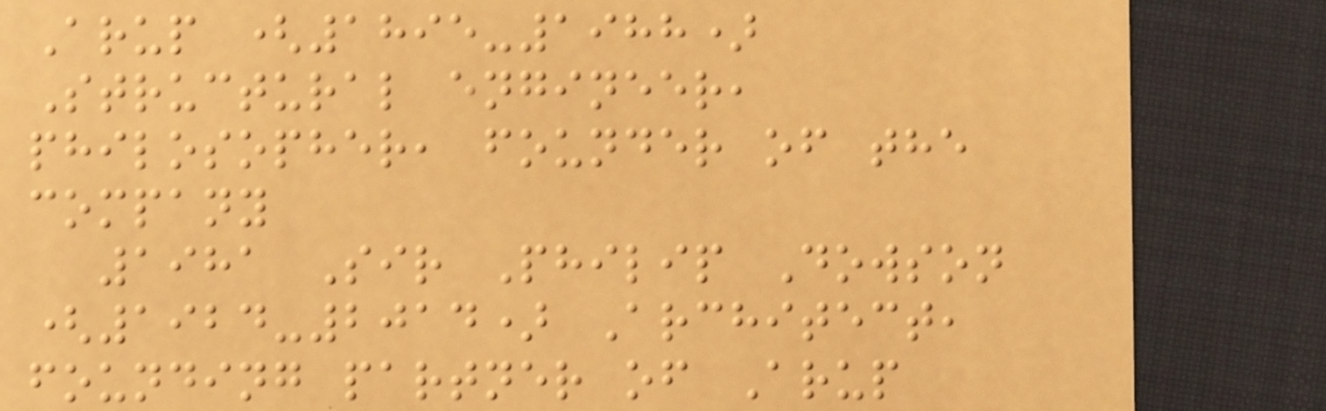Arup (1895-1988)
Structural engineer,
philosopher, founder of the
company
1981 Sir Philip Dowson
(1924-2014) Architect,
founding partner of Arup
